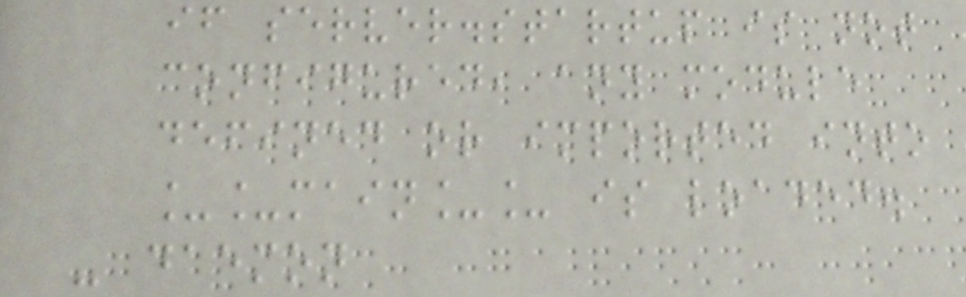if server.startup is not
configured, any module
defined or imported into
__main__ is loaded.
- daemon
